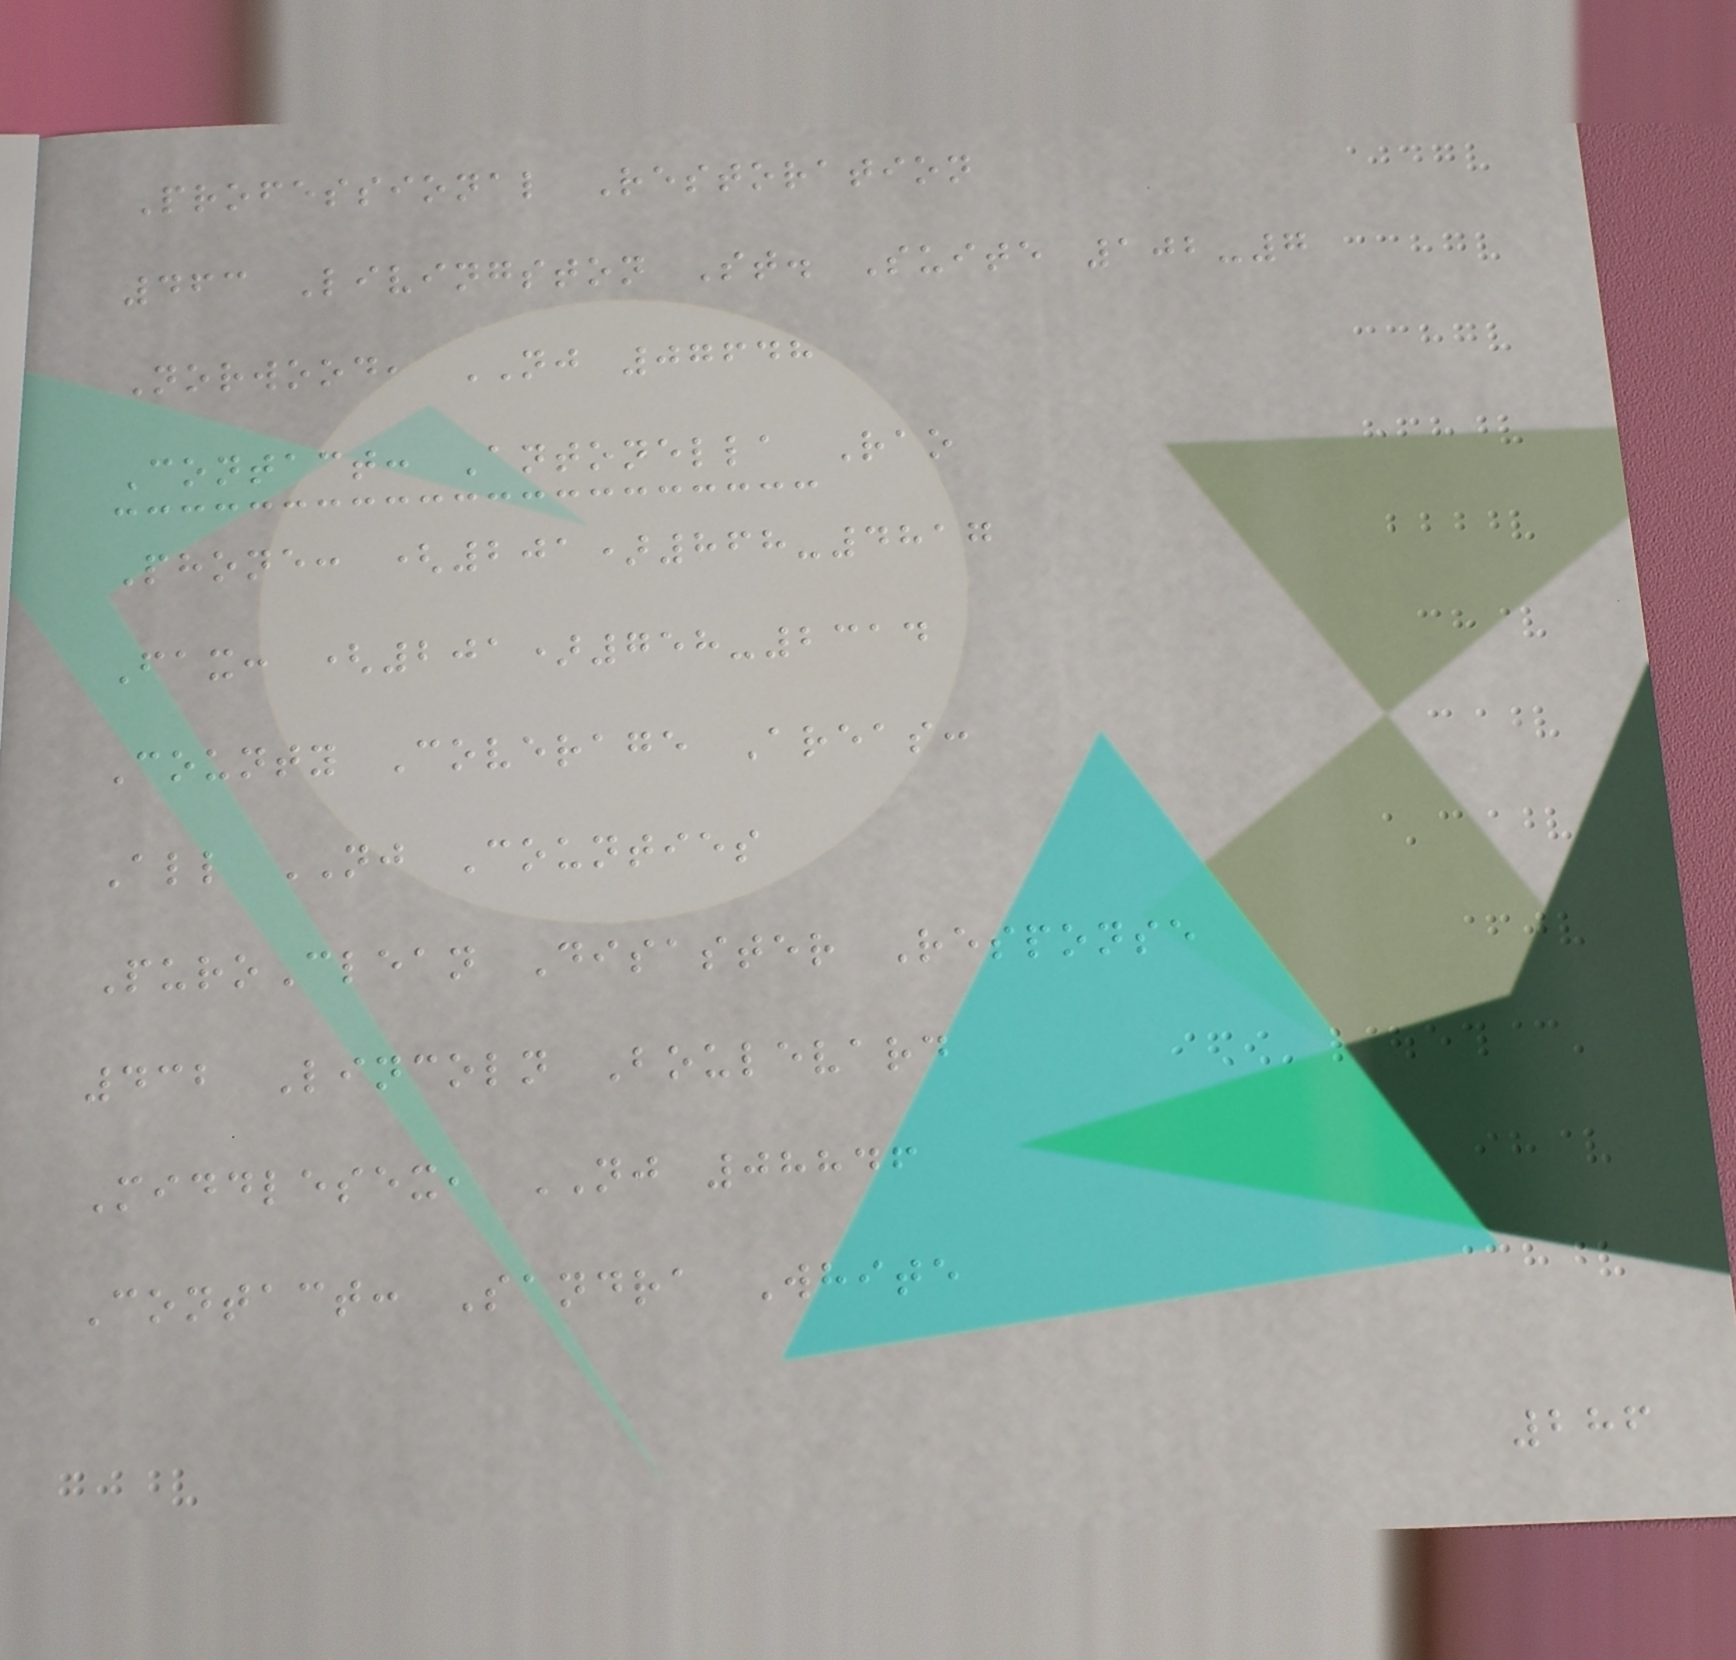Professional Restoration
463 Livingston St. Suite 102-7
Norwood, NJ 07648
Contact: Antonella Rao
Phone: (201)868-4817
Fax: (201)758-2314
County Coverage Areas:
All NJ Counties
PuroClean Disaster Response
432 Lincoln Boulevard
Middlesex, NJ 08846
Contact: Sandra White
286
